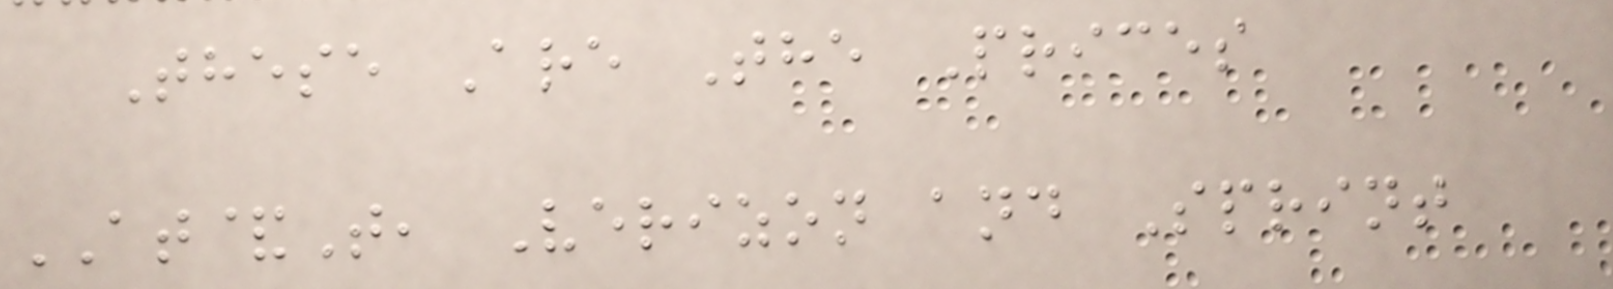These Are The Prices
AT&T, Verizon and Sprint
